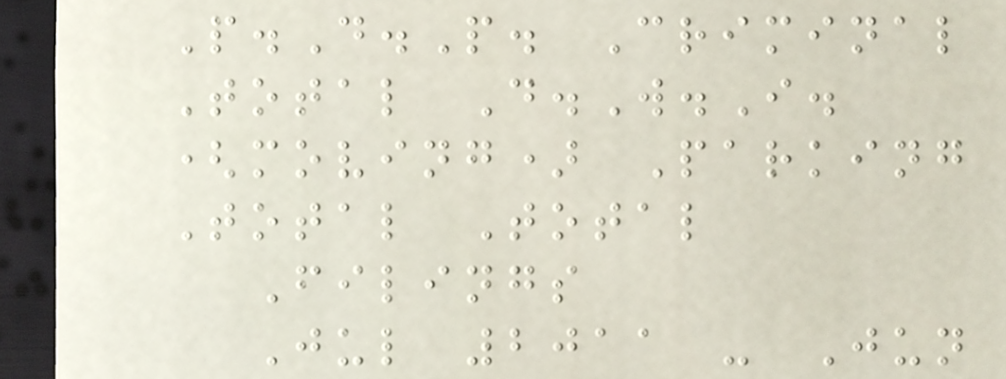P.D.P. Criminal
Total D.W.I.
(moving) Parking
Total Total
Filings
Jul 2011 - Jun
